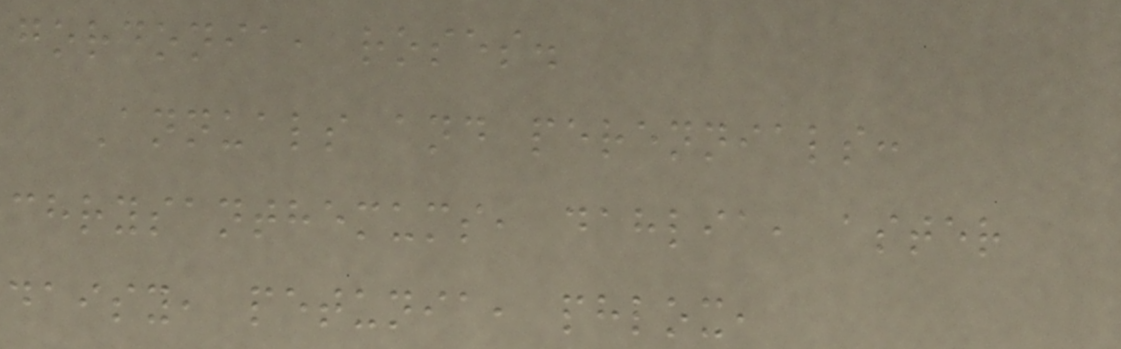gordonia, roses.
Annuals and perennials:
chrysanthemums, dahlia, aster
daisy, petunia, phlox,
